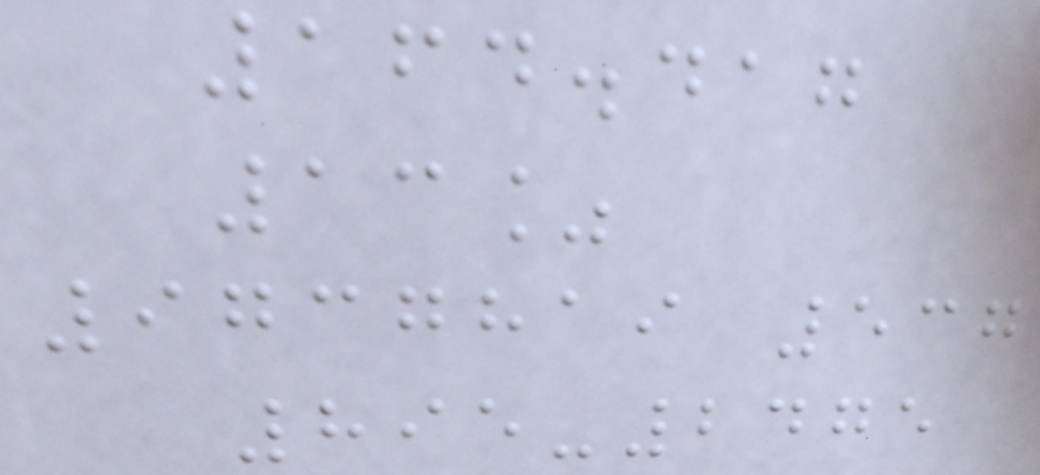164.417
13%
9737819 537
895-2475
